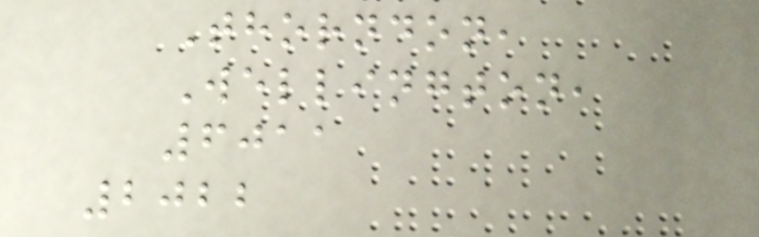Thorndon,
Wellington,
6011
2022
